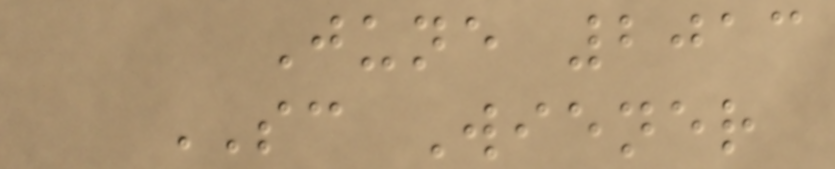June 2013
SC Wiener
